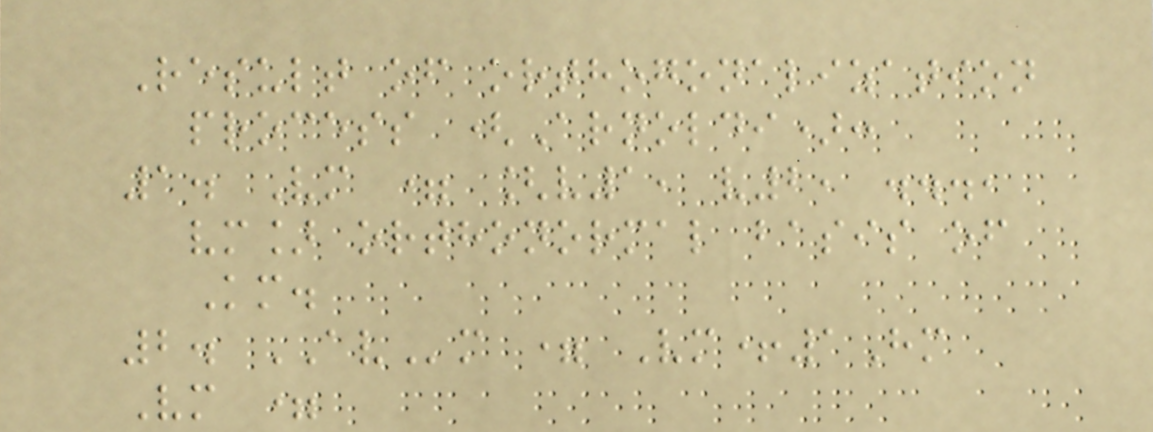Result of orthogonalization
process (Arnoldi):
1. Vm = [v1, v2, ...,
vm] orthonormal basis of
Km.
2. AVm = Vm+1Hm
Vm =
